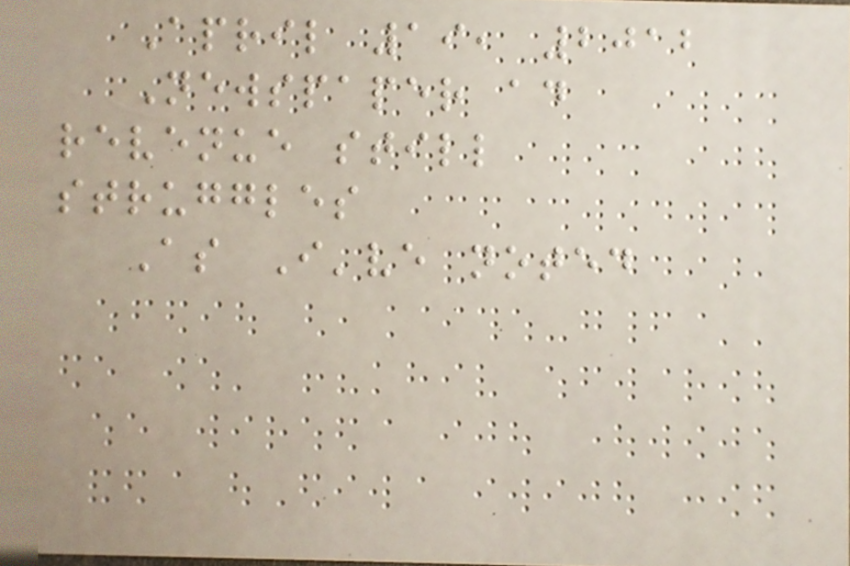April 19, 2012
Newspaper ad
revenue still
struggles
As I've noted
